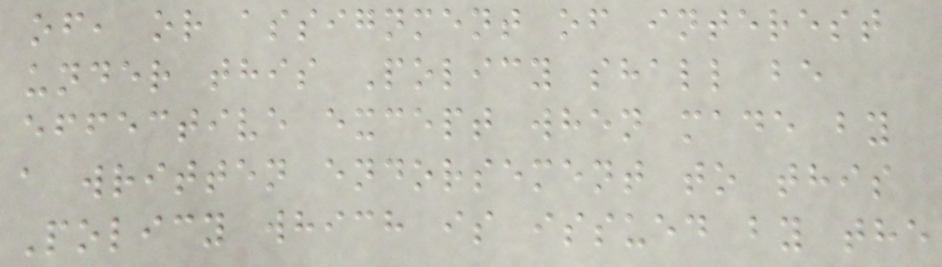of, or assignment of interest
under this Policy shall be
effective except when made by
a written endorsement to this
Policy which is issued by the
